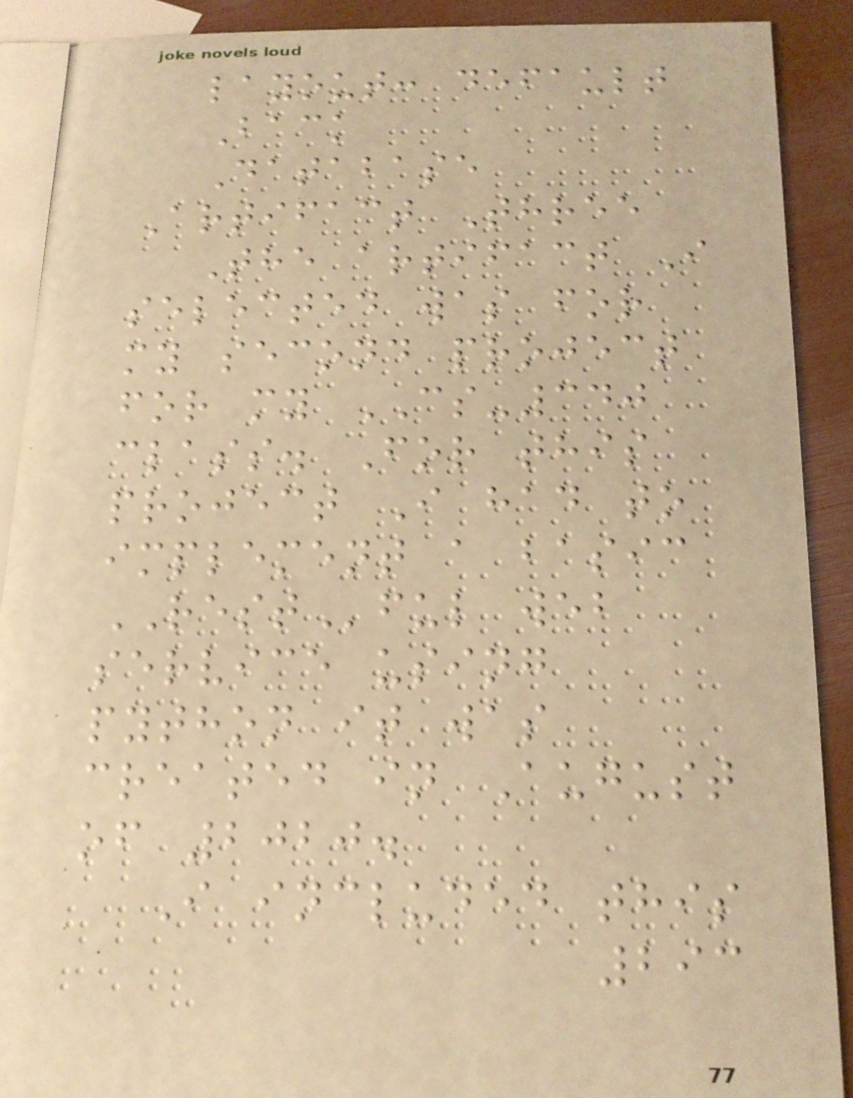layout: default
Back
Database
Artifact Three
The artifact I
selected was for
my second project
for my CS-340
class. For this
project I had to
implement a basic
RESTful web
service using
python it was
created in August
of 2020.
I included this
293
